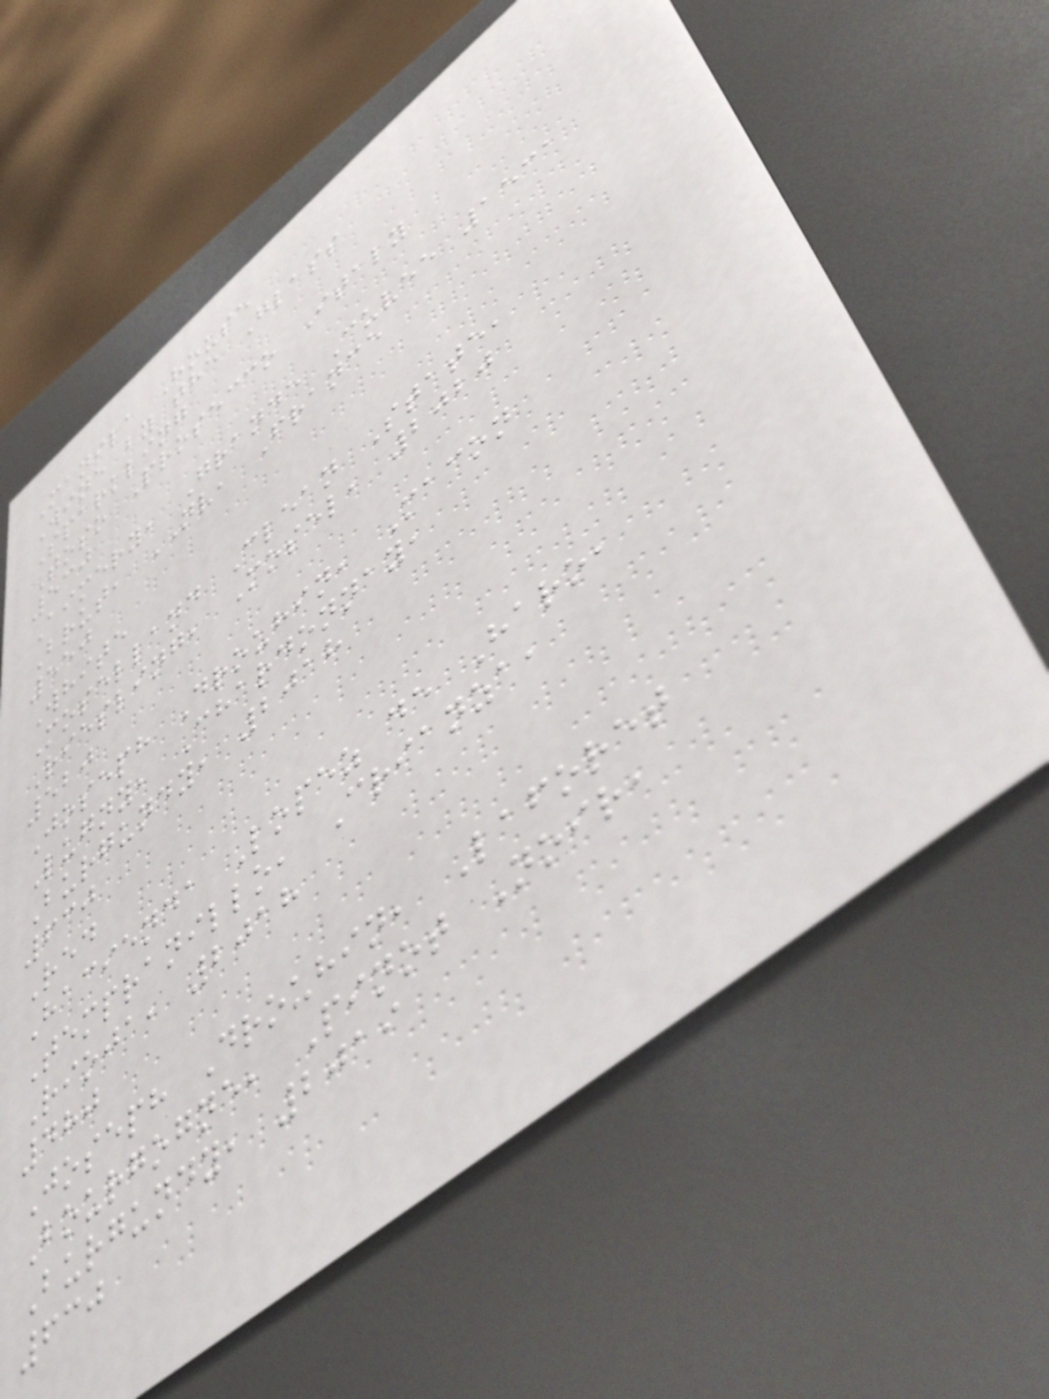Manila House
Wine by the Glass
Sparkling
Toso Prosecco Italy
530
Aimery, Grande Cuvee 1531
Brut, NV, France
550
White
Moselland Clean State,
Riesling, Mosel, 2020
520
Joseph Drouhin, Macon
Lugny, Chardonnay,
Burgundy, 2018
630
Red
Hacienda Lopez de Haro,
Tempranillo, Crianza,
Rioja, 2018
480
Joseph Drouhin, Laforet
Bourgogne, Pinot Noir,
Burgundy, 2019
630
